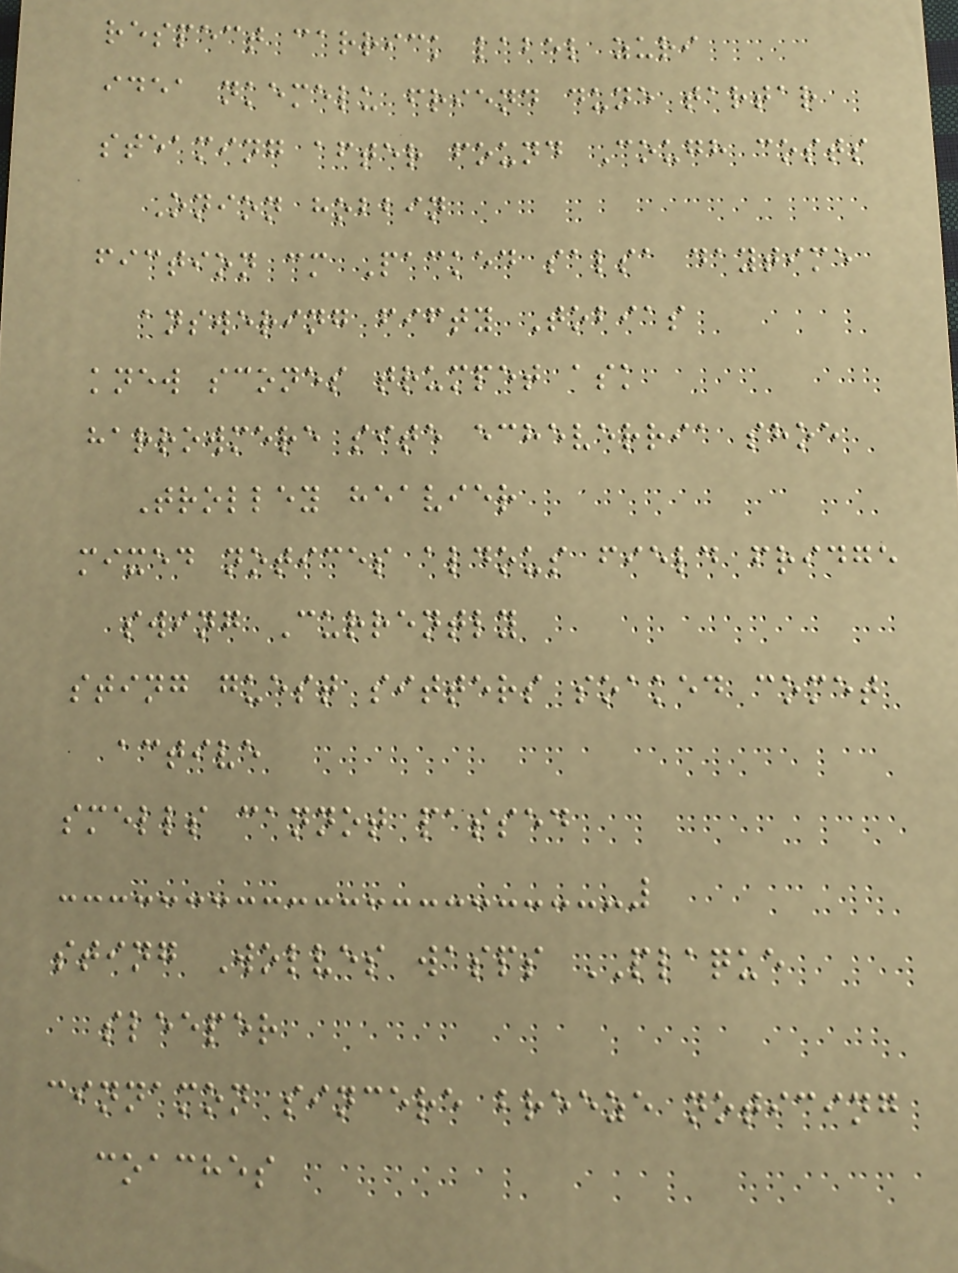respect carrick label zuri
idea nkemelu friend dune tartar
steaming after found Cough costs
Onion hobbin
fiction cm Packed salsa daytime
answering fifty Tobias
knew scones trumpet ask
harrowmere site echeverria shoe
Trolley heavier
mixed notices aldous field fridge
swing Currently
sting guest sitters soaked comet
active
smells cannot passed
sting Wolves wasps PLAQUE
sleeper
cinnamon sincere breeze noticing
coaches
